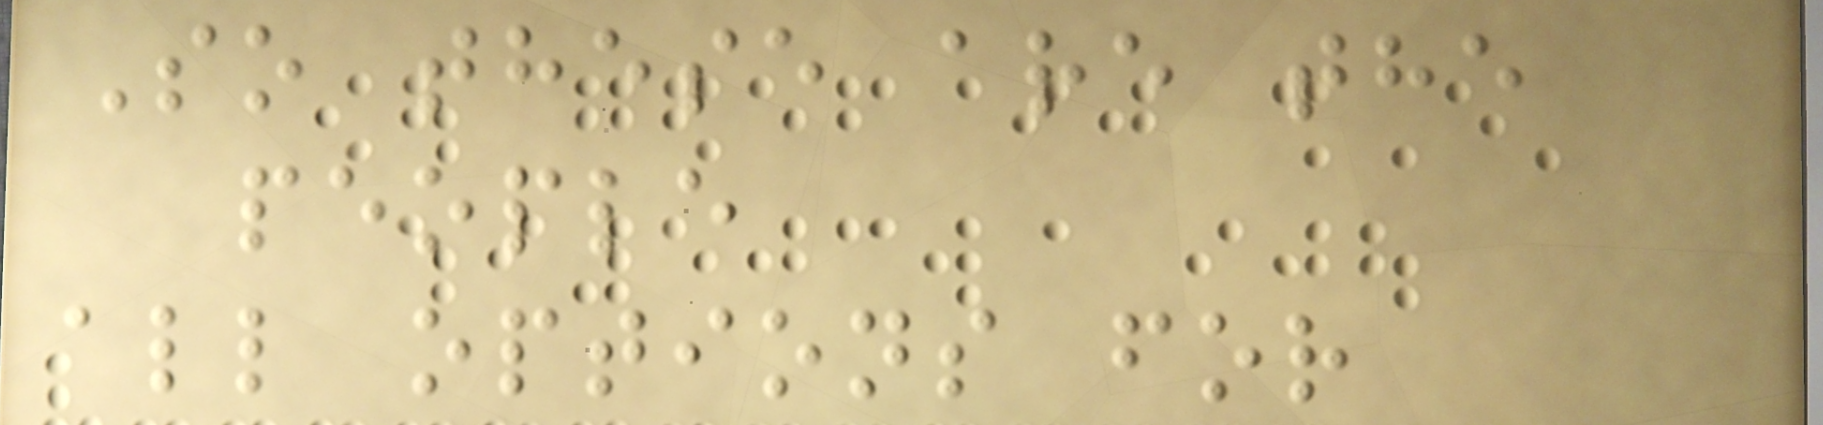So these are the
people
all options for
